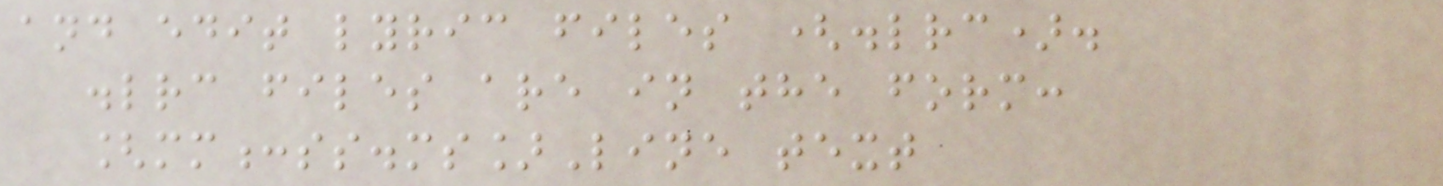and edit lyric files (.lrc).
.lrc files are in the form:
[mm:ss.ms]Line text
